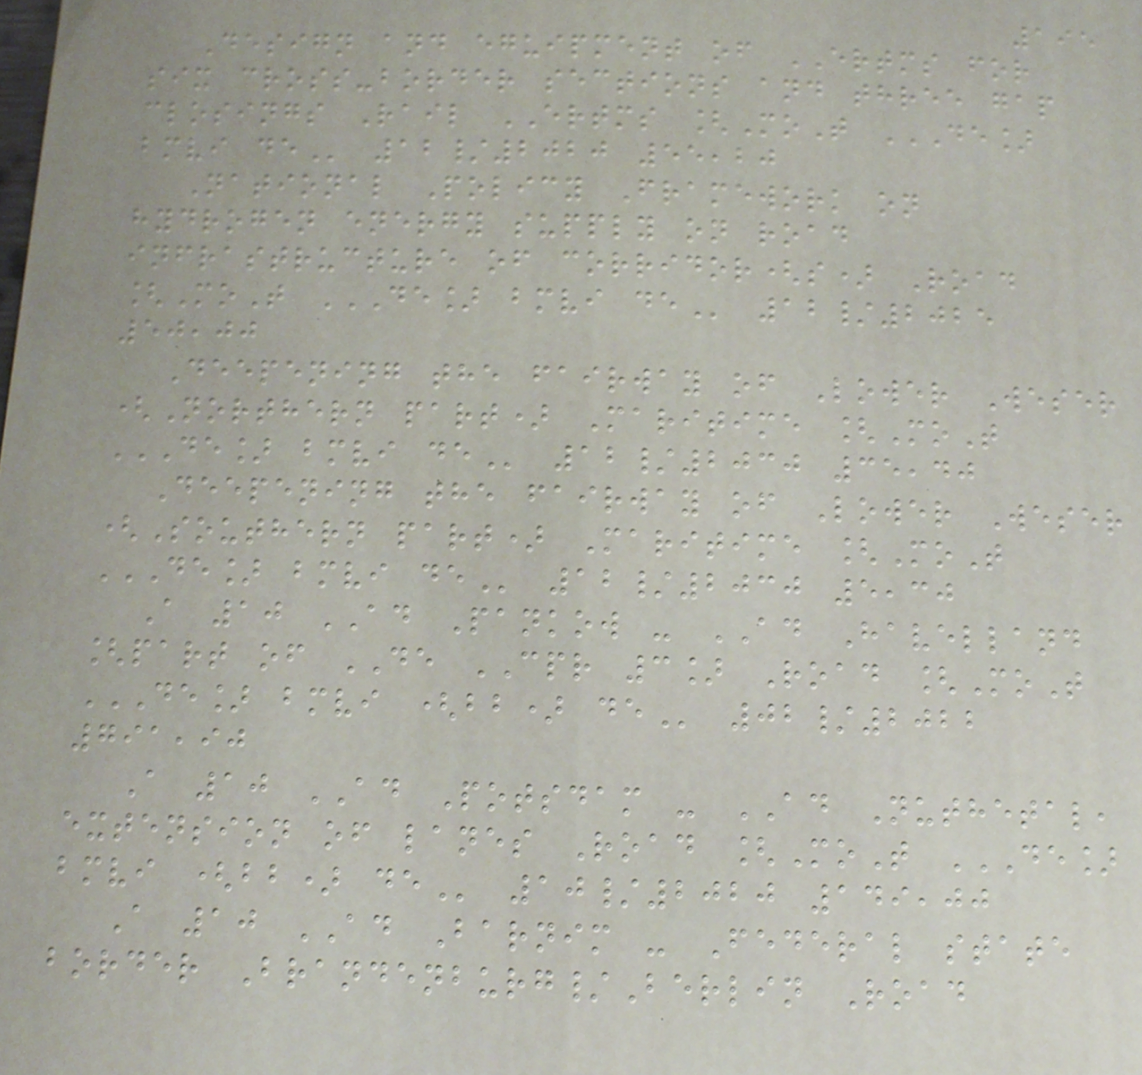195
Design and eguipment of ERTMS for
six cross-border sections and three gap
closings Rail ERTMS [MoT DE]
BMVI DE 12/2020 55,20
National Policy Framework on
hydrogen energy supply on road
infrastructure of corridor(s) Road
[MoT DE] BMVI DE 12/2025
50,00
Deepening the fairway of Lower Weser
(Northern part) Maritime [MoT
DE] BMVI DE 12/2030 35,40
Deepening the fairway of Lower Weser
(Southern part) Maritime [MoT
DE] BMVI DE 12/2030 5,30
A 10 AD Pankow - AD Havelland
[part of DE CPR 3] Road [MoT
DE] BMVI (BB) DE 02/2022
791,90
A 10 AD Potsdam - AD Nuthetal,
extension of lanes Road [MoT DE]
BMVI (BB) DE 10/2020 149,00
A 10 AD Barnim - Federal state
border Brandenburg/Berlin Road
